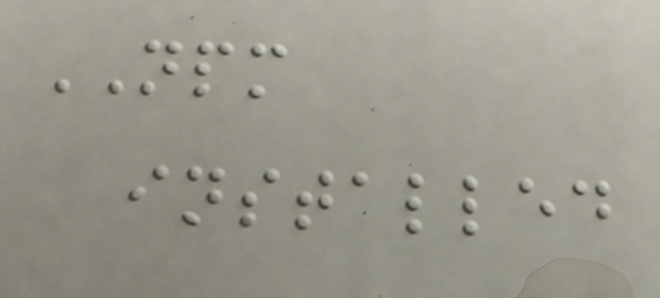NPM
installed
